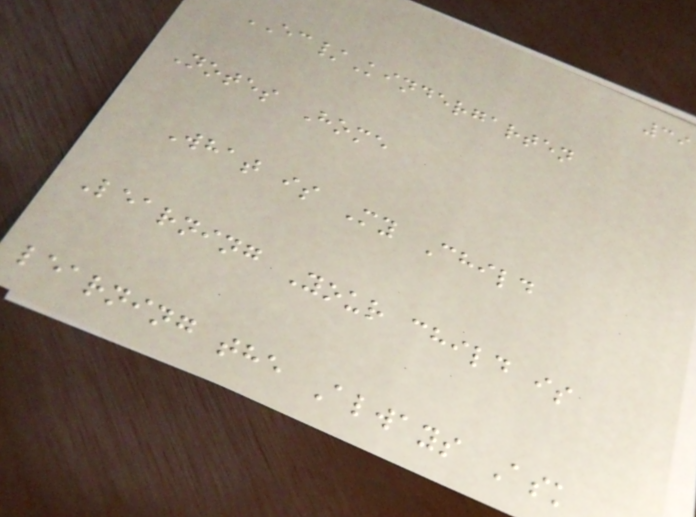39
EC/Kindergarten
Notes Home
What is My Child
Learning Your child is
learning the Always Ask
